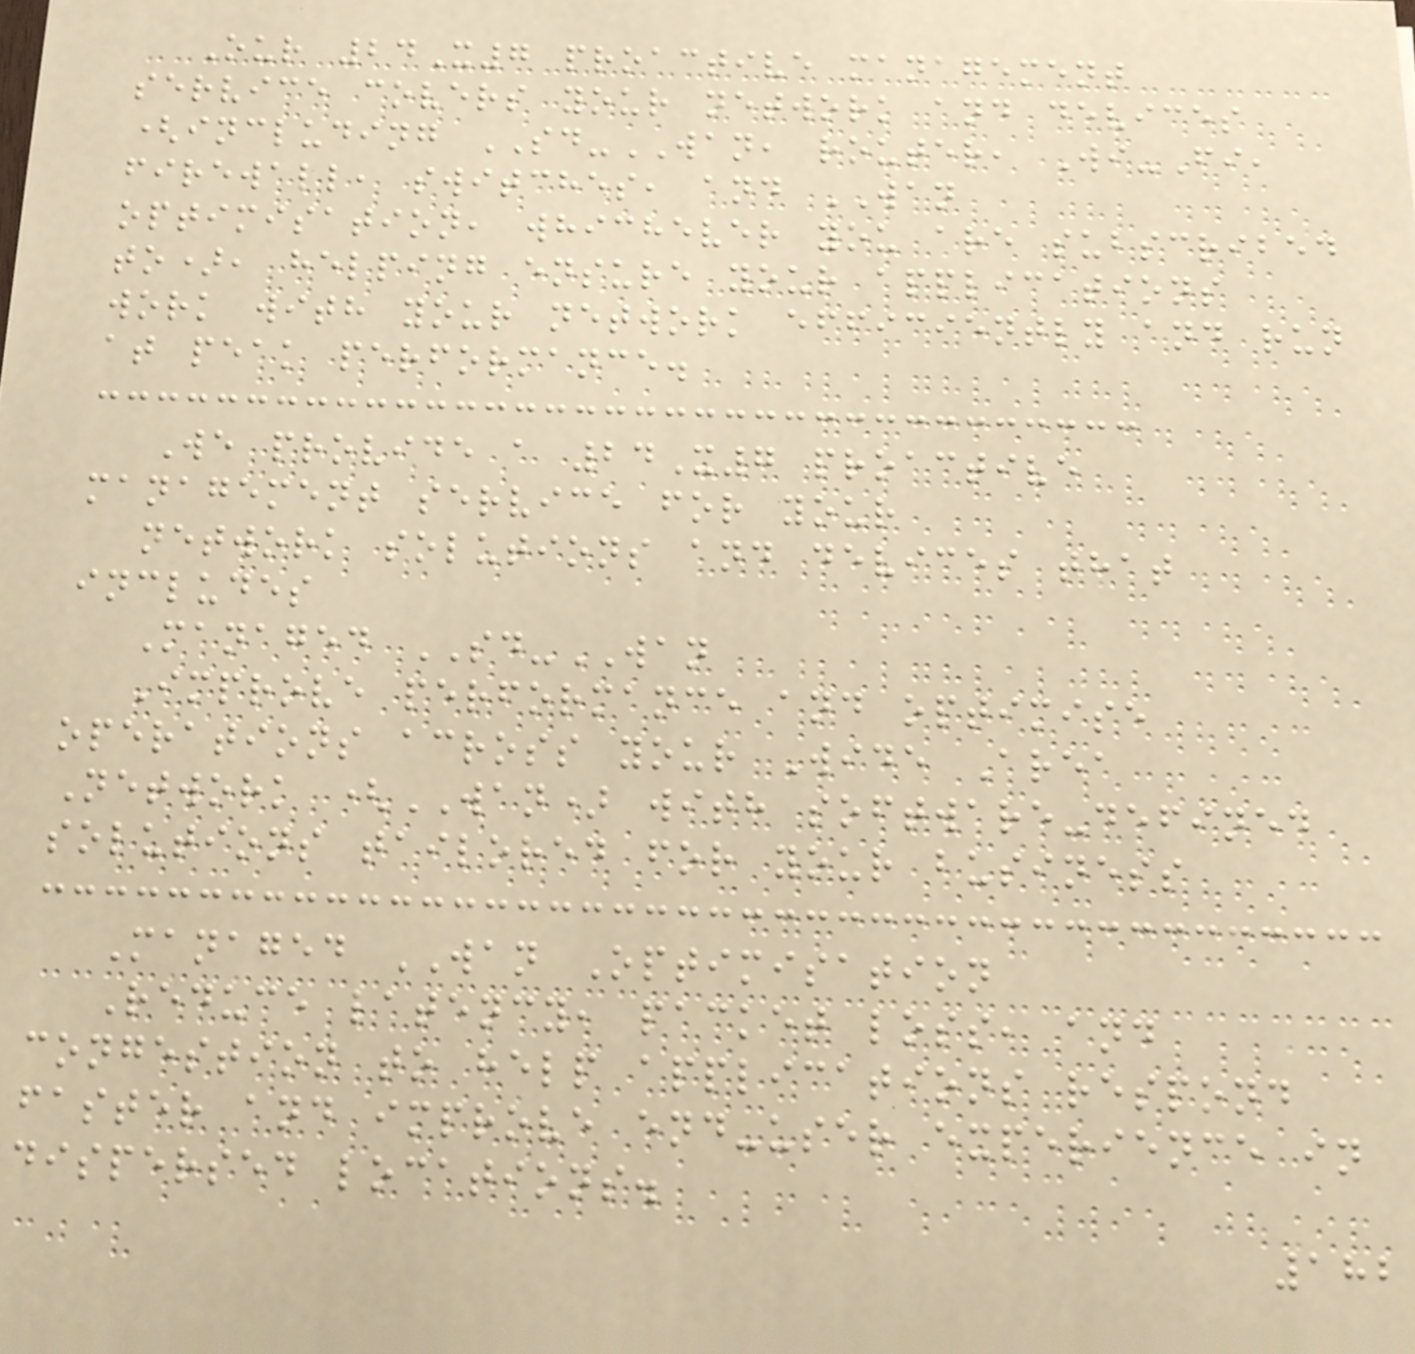Our 24X7 proactive management
service covers your network and devices
(including SD-WAN, router, Wi-Fi,
firewall, switches, and WAN
optimisation, whichever you are subscribed
to), helping ensure your applications
work with your network efficiently and run
at peak performance.
We provide a 24X7 proactive
management service for your
network solutions and devices that
includes
Managed SD-WAN
Improve performance and optimise
operations across your Wide Area
Network (WAN) with software-defined
solutions tailored for your business
Managed WAN Optimisation
Reduce latency, packet loss, and
congestion to help applications respond
faster and improve end-user experience in
dispersed locations.
182
